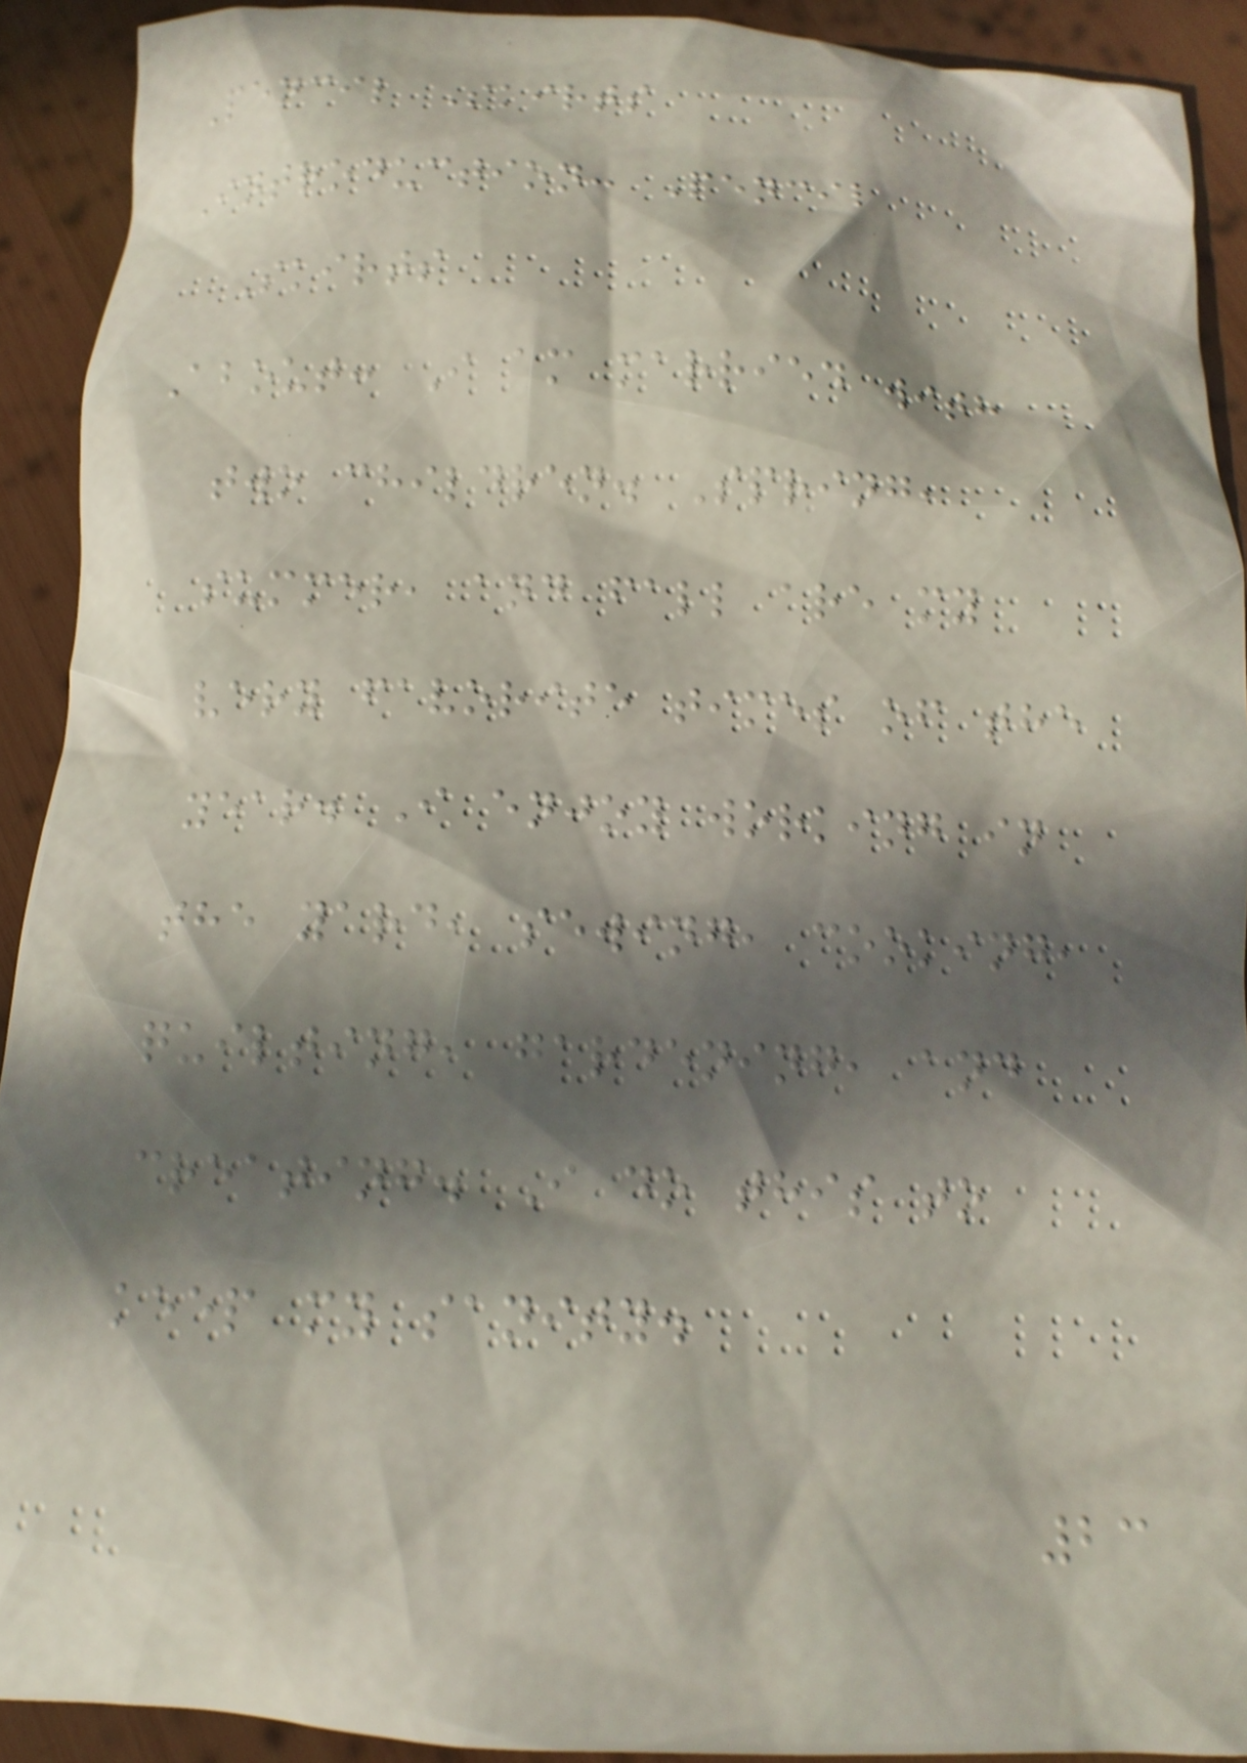Pencil Skirts
Introduction: Pencil
Skirts
About: I am married with
two children. Spring,
summer, and fall are my
very favorite times of the
year. I enjoy working in
the yard, sewing, cooking,
quilting, gardening, and
creating. I do this to
keep my sanity.
23
